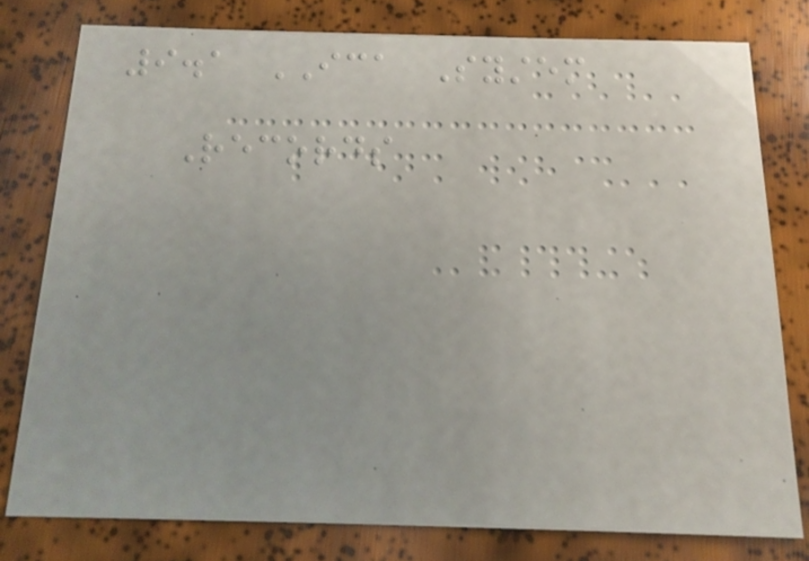9.1 ICA System
Records
